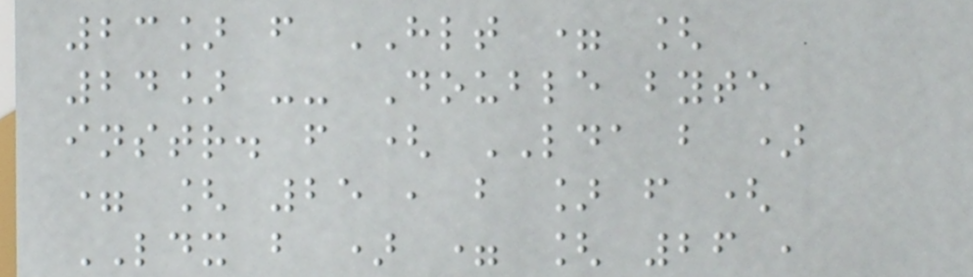23] f HLT = [
24] -- Double byte
instr. f ( LDA b )
= [ 25 , b ] f (
LDX b ) = [ 26 ,
